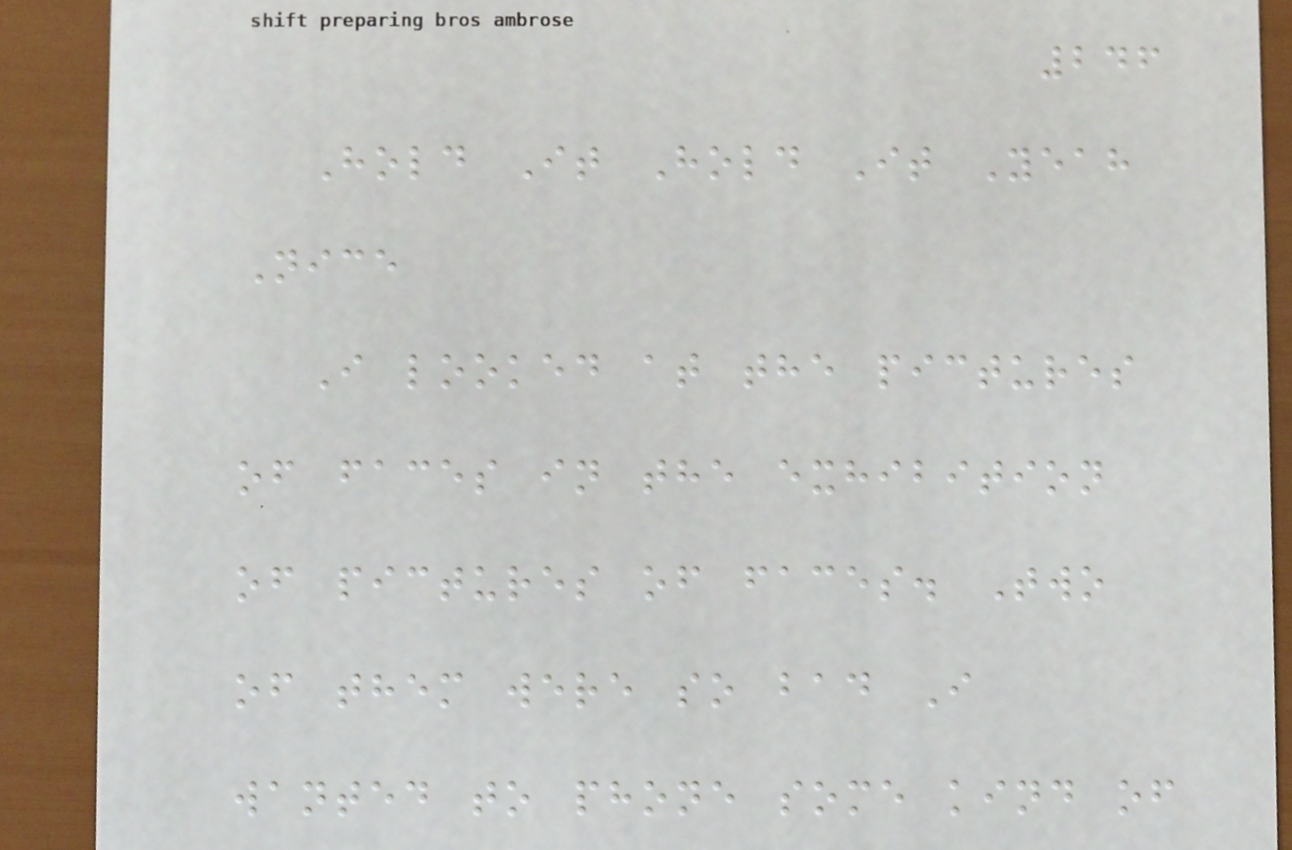246
Hold It Hold It Yeah
Nice
I looked at the pictures
of faces in the exhibition
of pictures of faces. Two
of them were so bad I
wanted to phone some kind of
